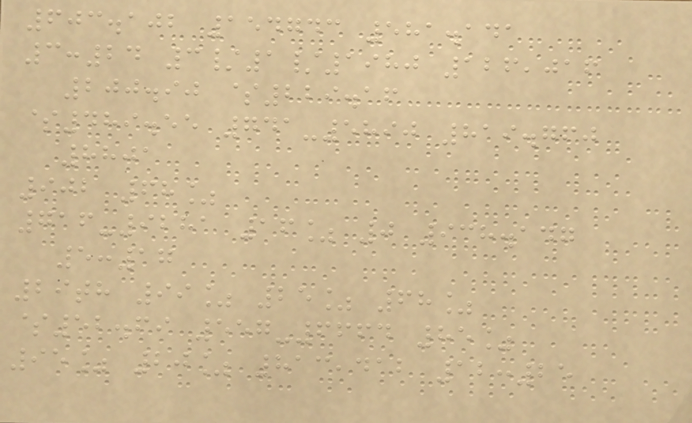603.102 154743 581.141
3:24 3/1/1980 126,016
200.90 $229.16
$489.55 741-5890 819.760
8801
902 68%
716-9281 16% 0 938.147
5:17
29th 99% 25% 68%
$52.69 557-6664 85%
95% 20% 813,412 12:25
